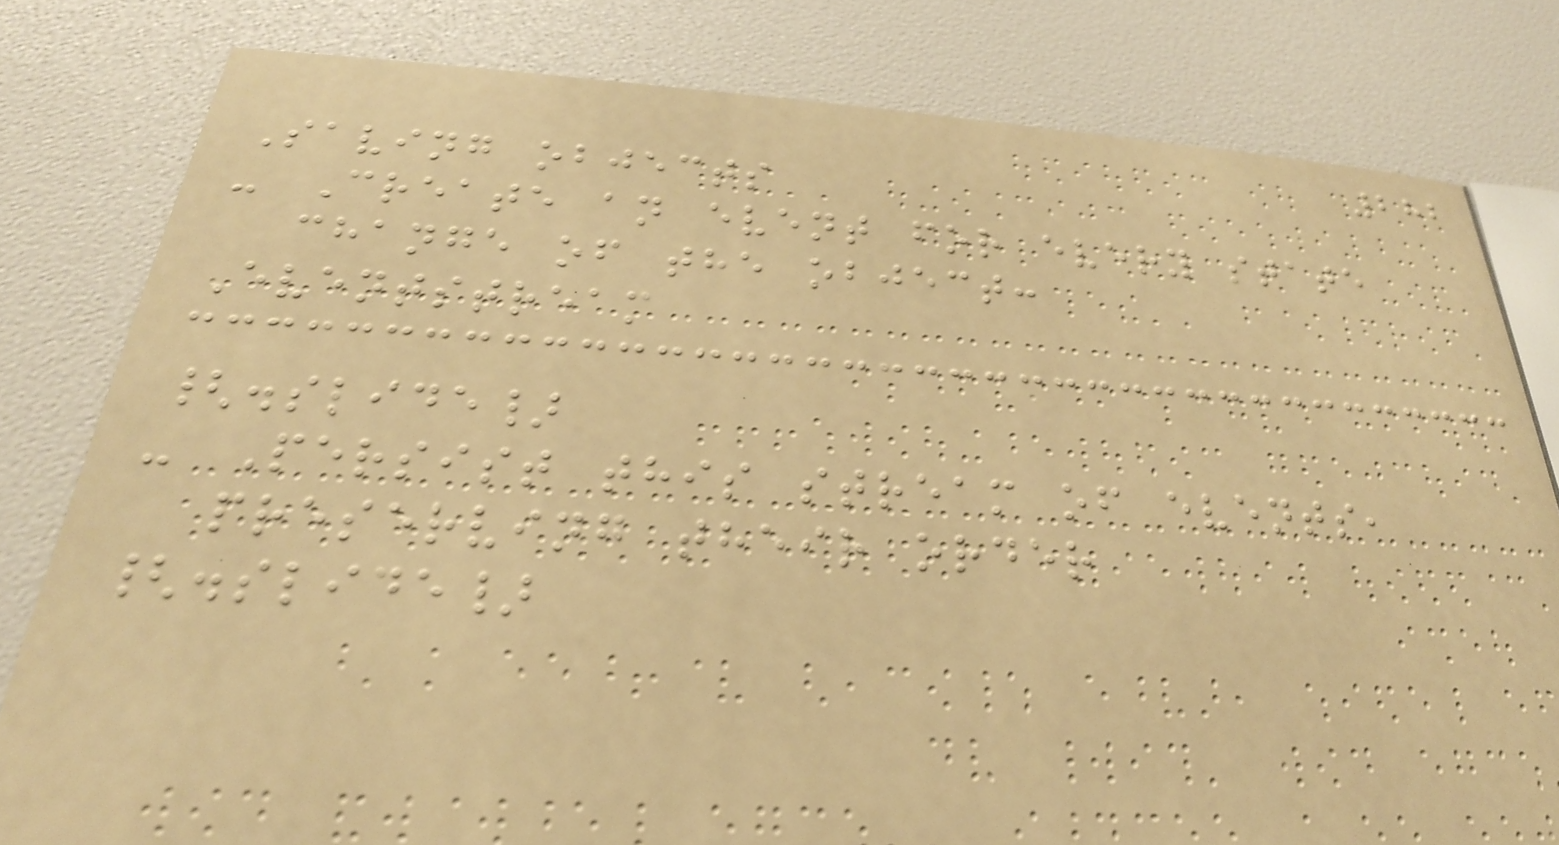282
Saving objects
- Create an event for every state
change of the object:
Eventstream
{.slide}
- Persist this stream of events,
preserving their order
{.slide}
